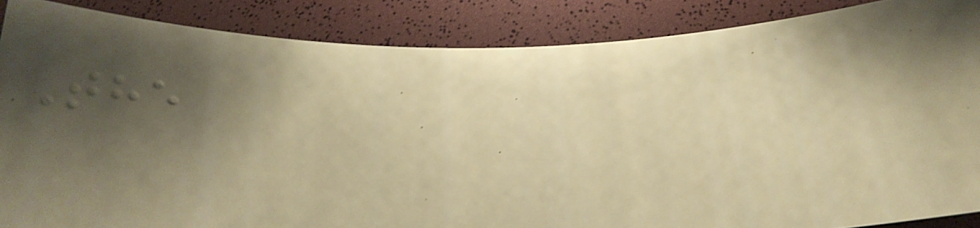The
